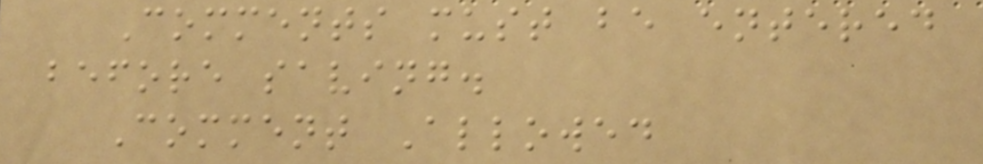Comments must be entered
before saving.
Comment Allowed
